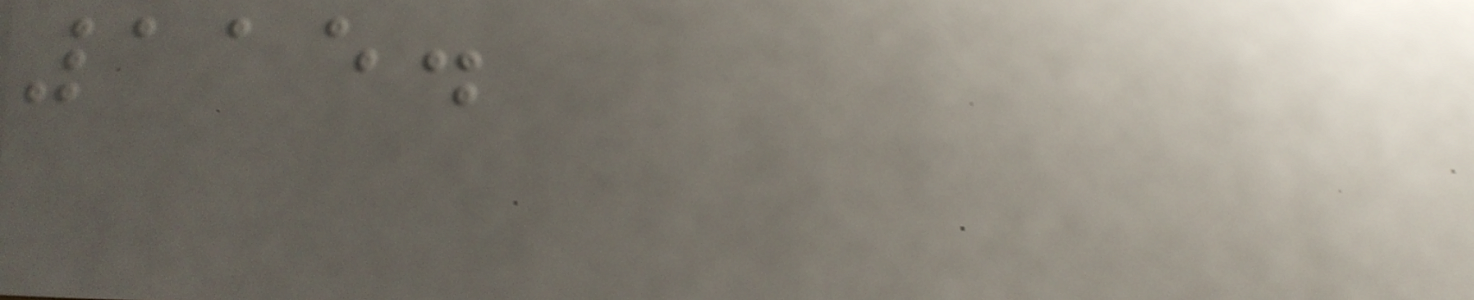115.
